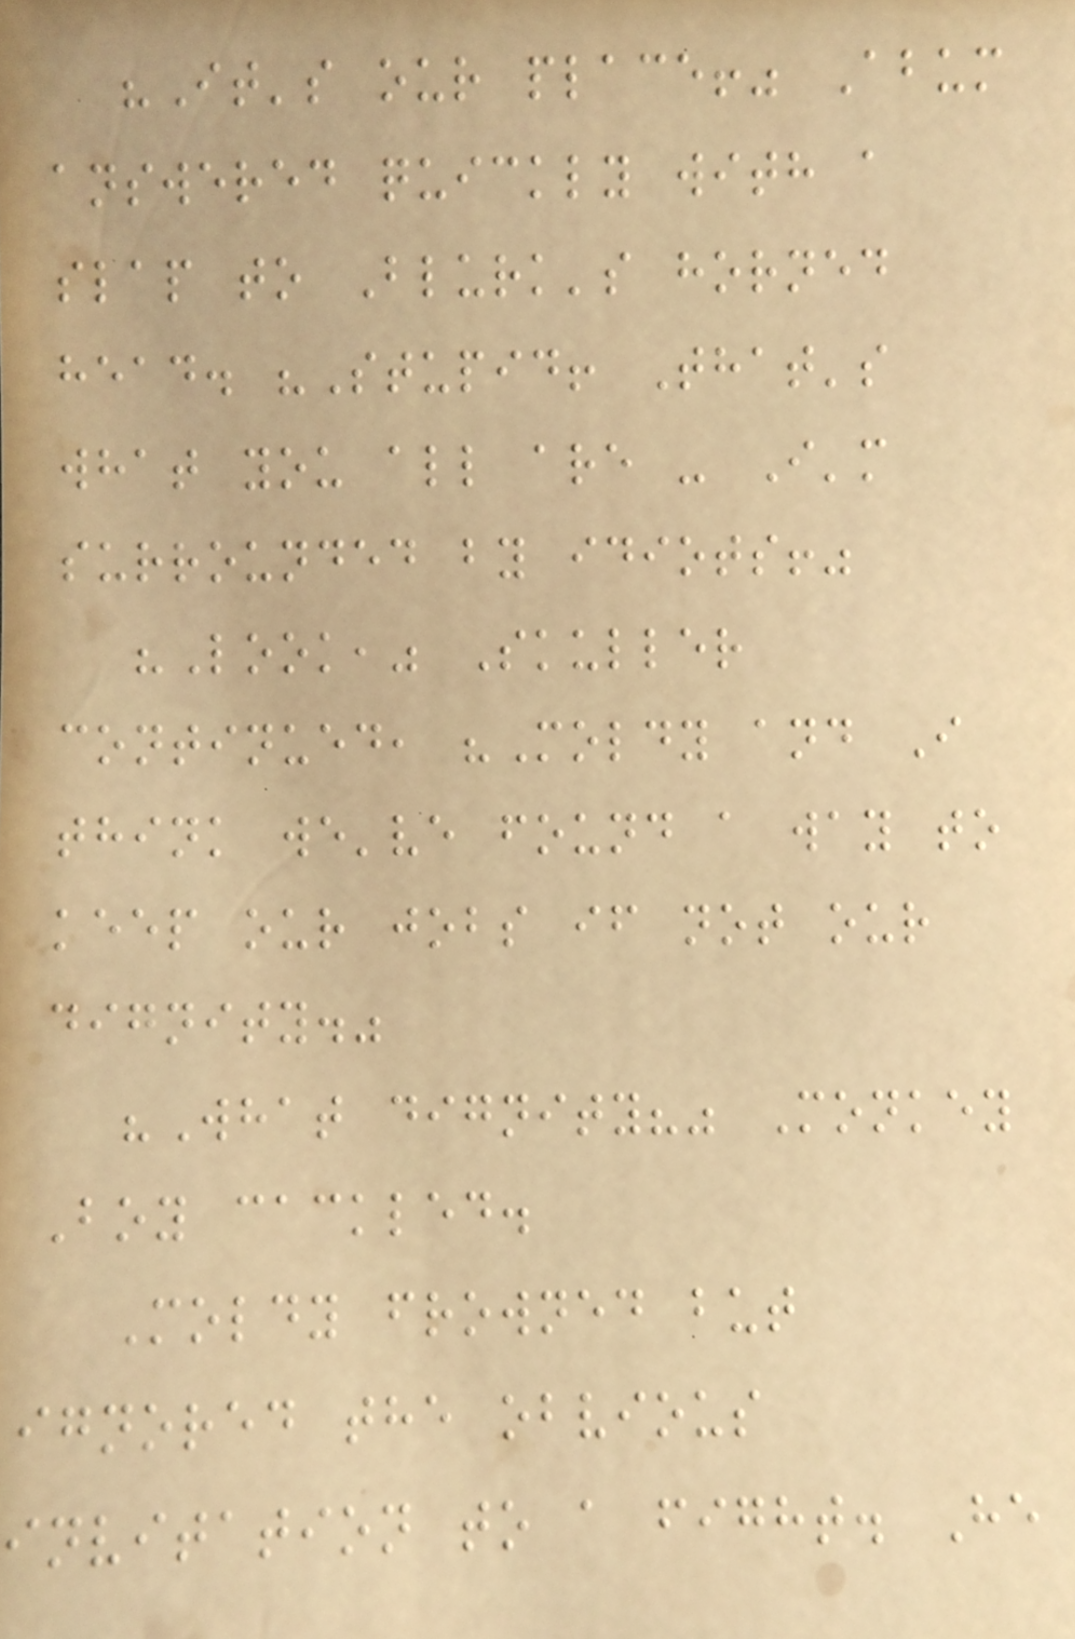"It's our place!" Abum
answered quickly with a
slap to Blurk's horned
head. "Stupid! That's
what you all are - I'm
surrounded by idiots!"
"Look," Skuller
continued, "Moldy and I
think we've found a way to
keep our jobs if not our
dignity."
"What dignity?" Monkey
Boy cackled.
Moldy frowned but
ignored the obvious
invitation to a fight. He
